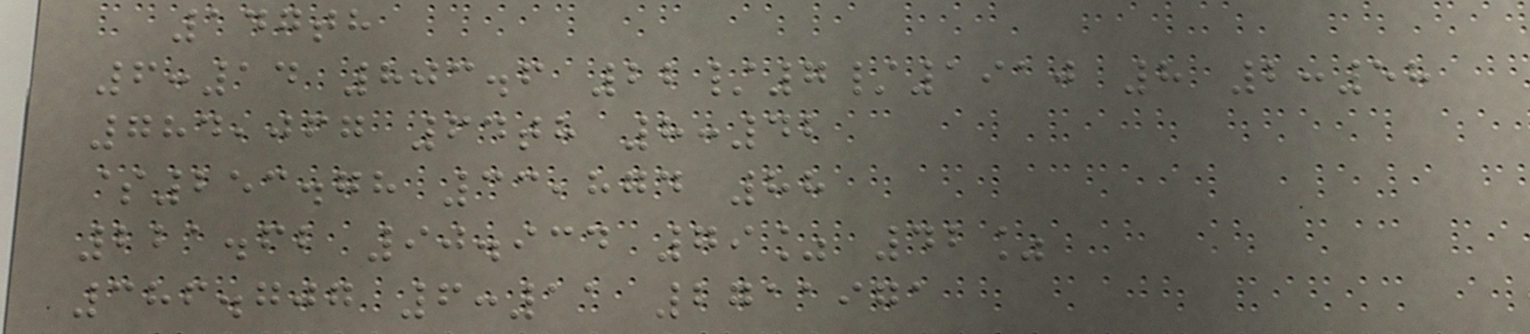147th
6:14 803.6 22/7/1910 8 2:58
784,067 64th 8:42
$253.78 33,874 88
221.62 90.934 79% 42%
386.707 6:11 2711971
